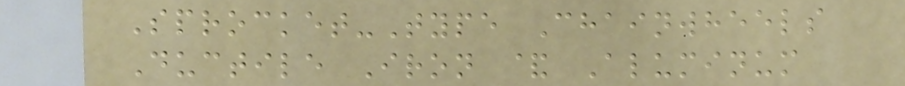Sprocket-Type Chainwheels
Ductile Iron & Aluminum
